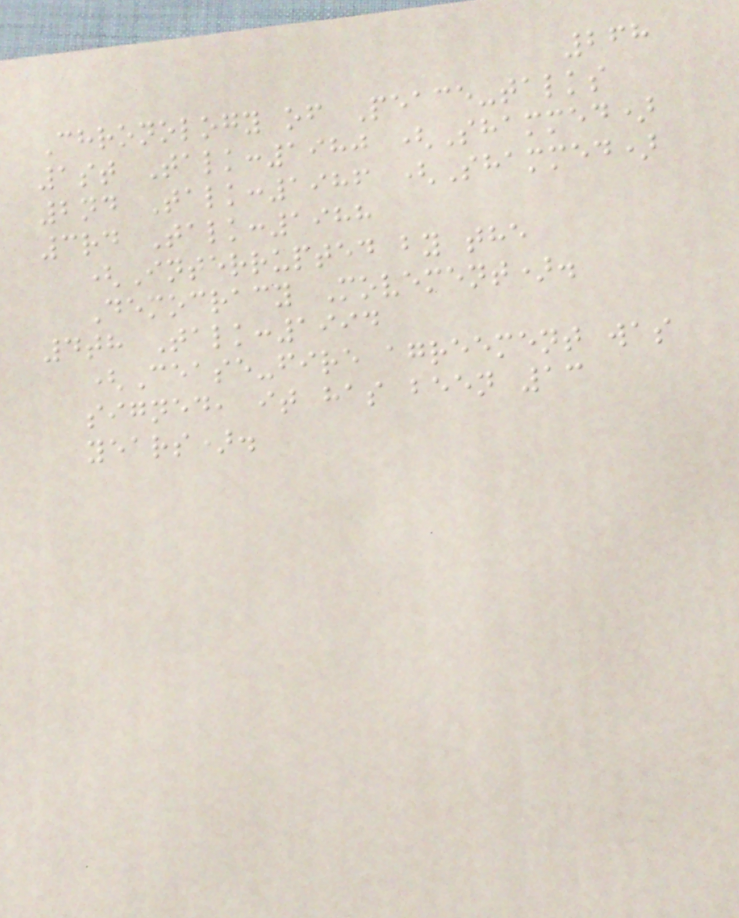268
Chronology of Peace-talks
1st Talk:1980 (Shammed)
2nd Talk:1986 (Shammed)
3rd Talk:1988
(Interrupted by the
Democracy Movement).
4th Talk:1994
(Cease-fire agreement was
signed, it has been 13
years).
